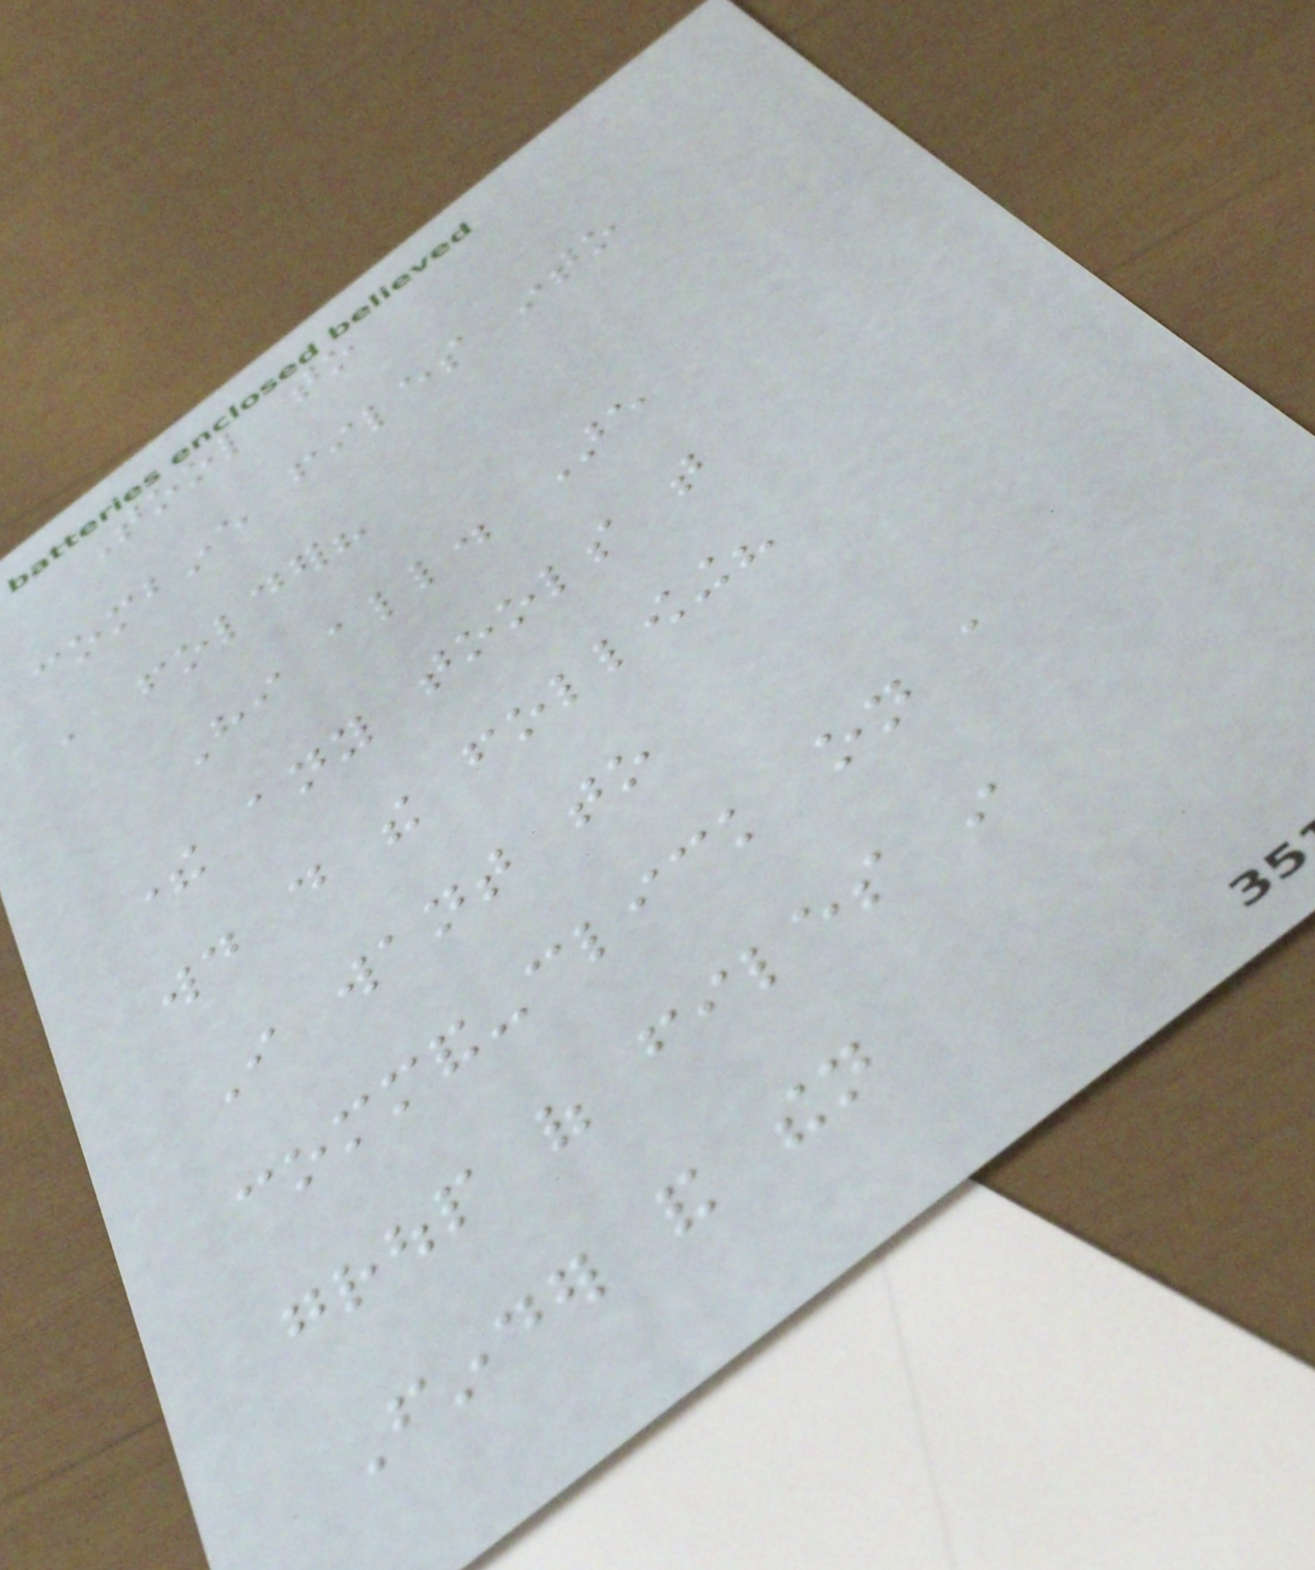Tool to
combine files into
a folder?
Hi all. Are
there any tools that
would do the following?
I want to
command-click on a
group of files in
Finder and then
